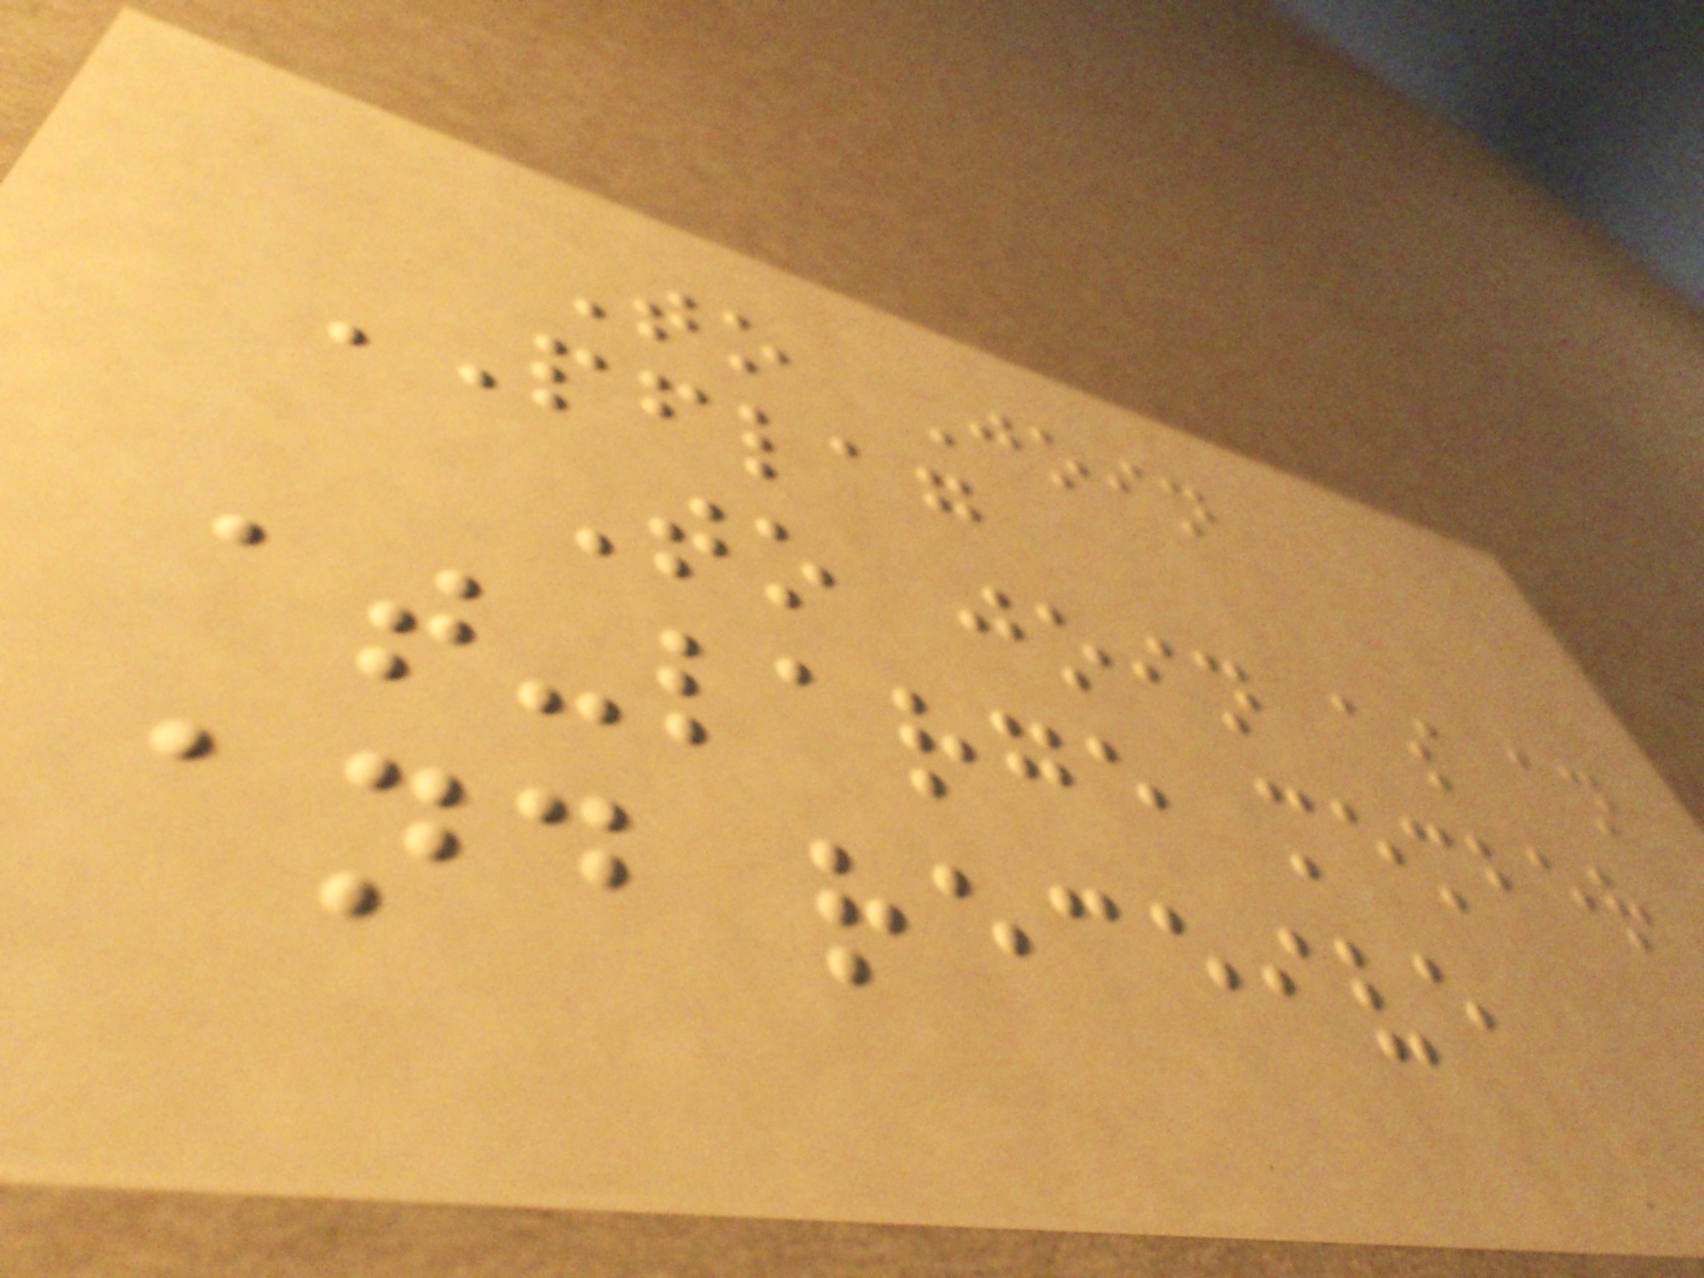To Join
PFLAG
To join as an
at-large member
and receive
